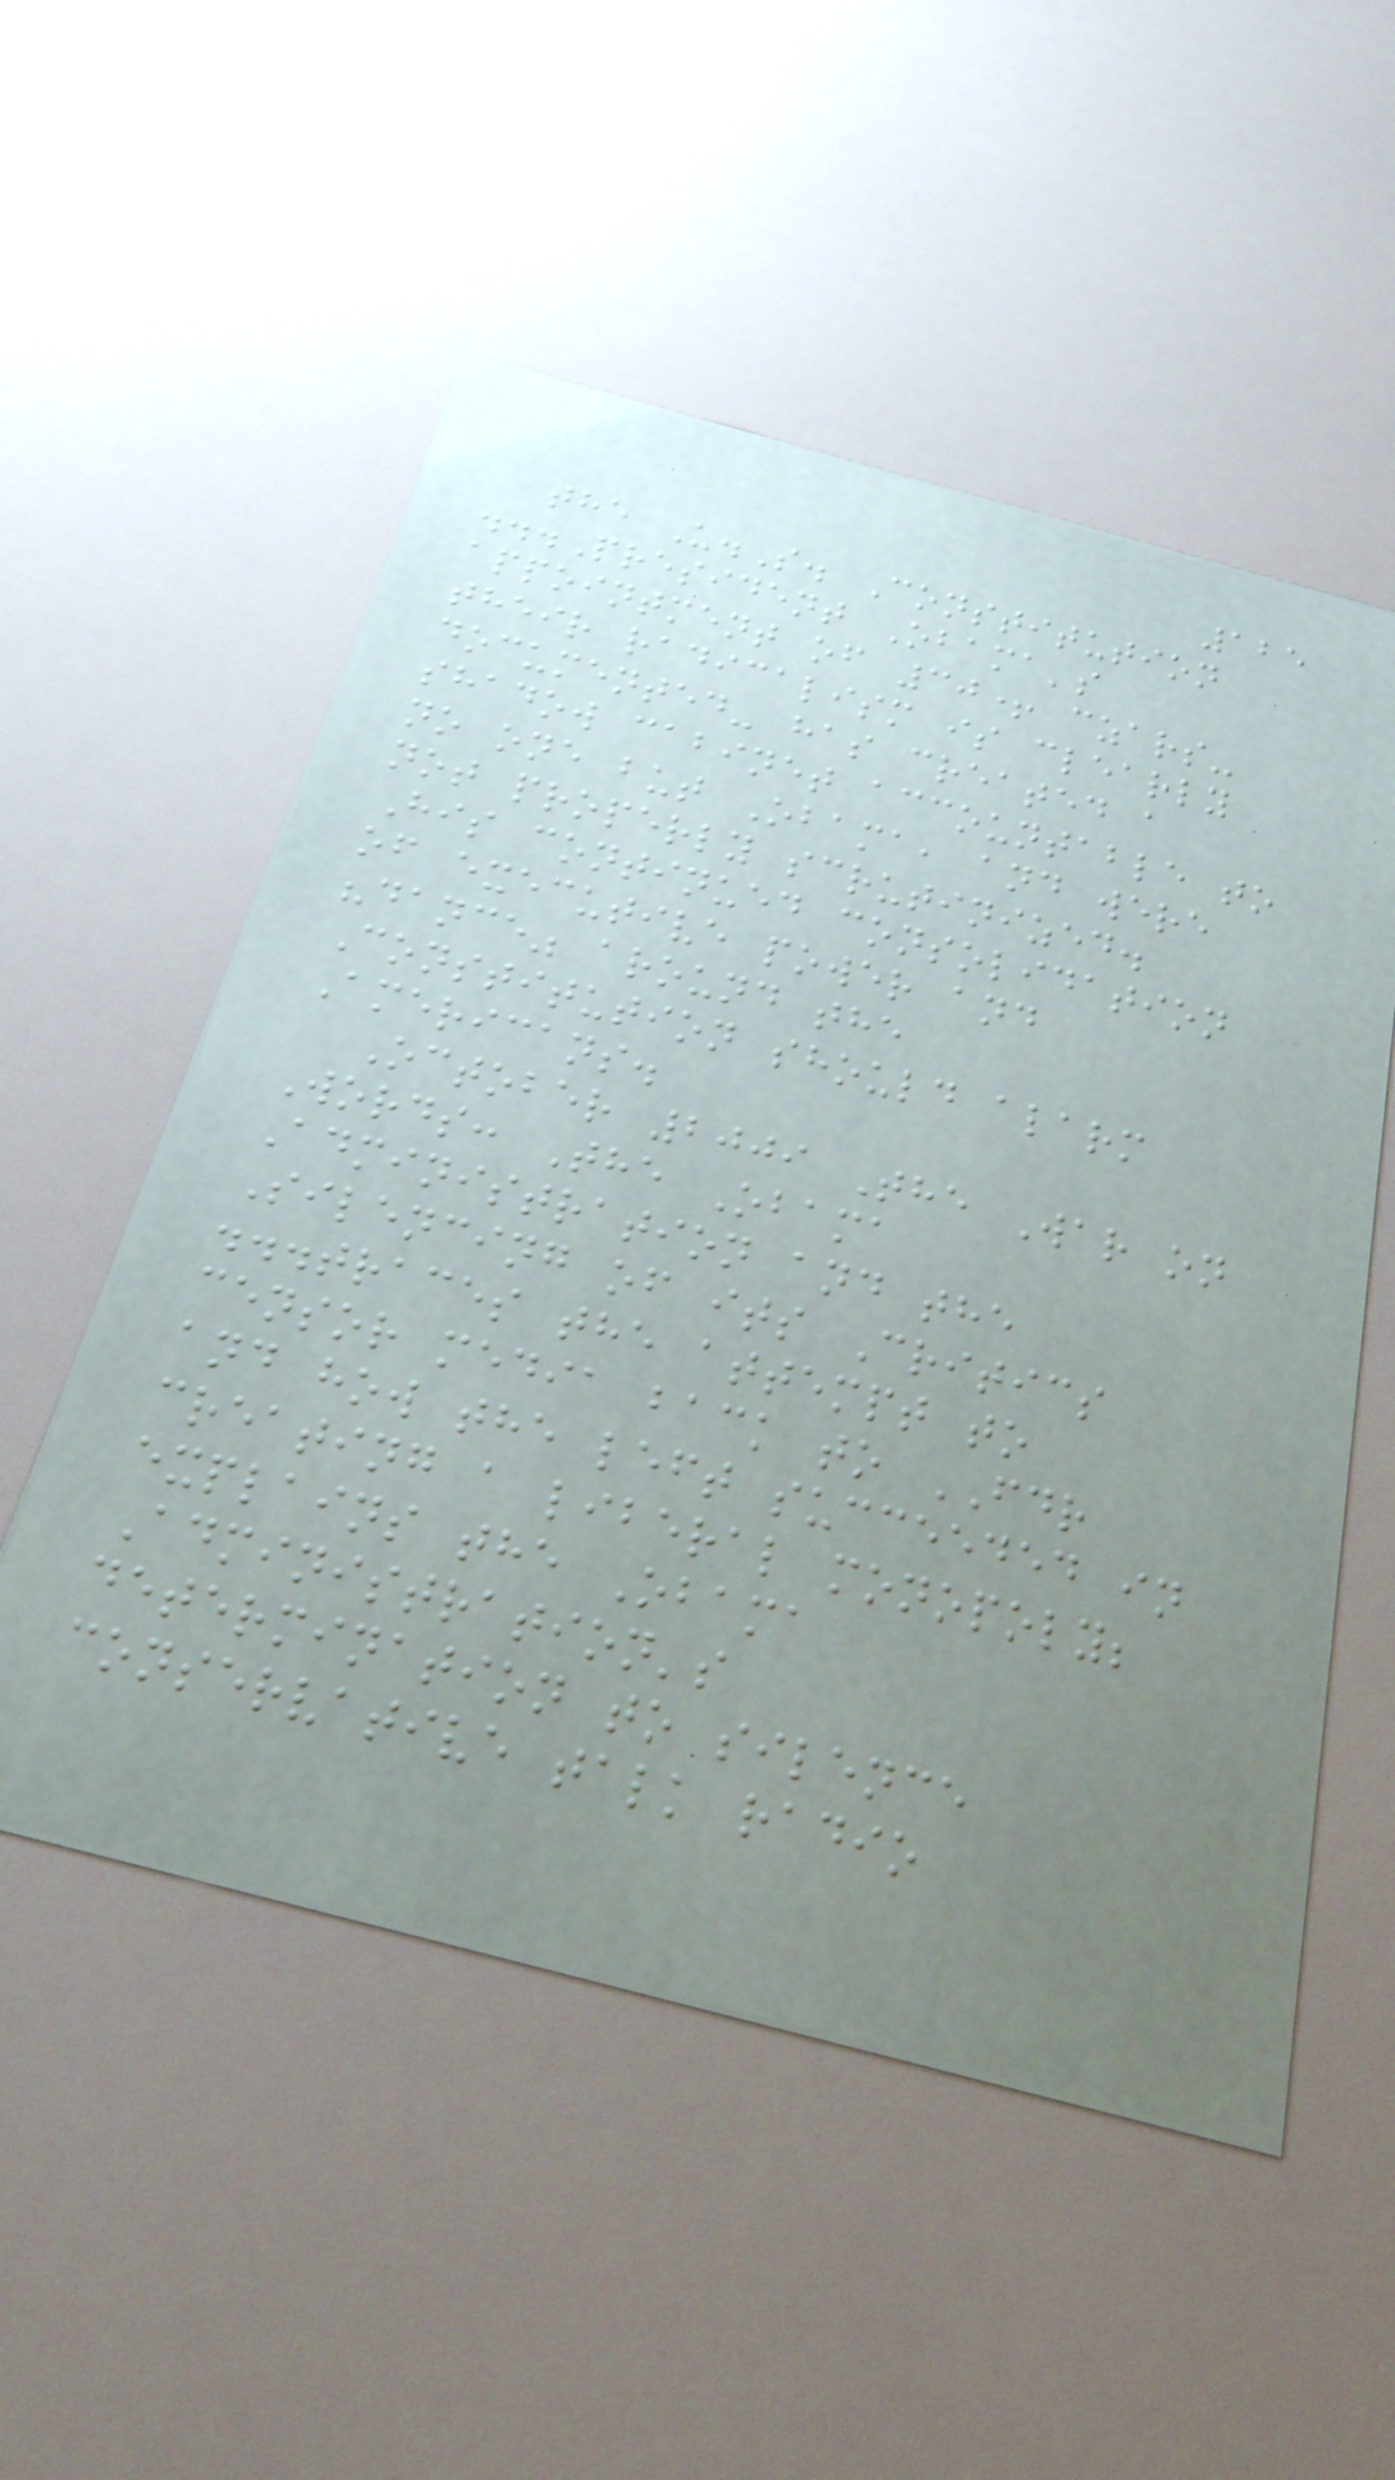125
the U.S. Constitution
...President Obama's
appointment of 30+ czars-
their radicalism is clearly
documented- has created a
shadow cabinet accountable to
no one but Obama, and were
not properly scrutinized.
His continued consolidation
of executive power and
"dance" around the
Constitution should alarm
Americans.
October 2009 The War on
Words: The Obama
Administration and the
Silencing of its Critics
...traces the attempt to
censor media back to FDR
and how the left succeeded in
creating a liberal monopoly;
explains the Obama
Administration's
determination to silence
conservative talk radio
